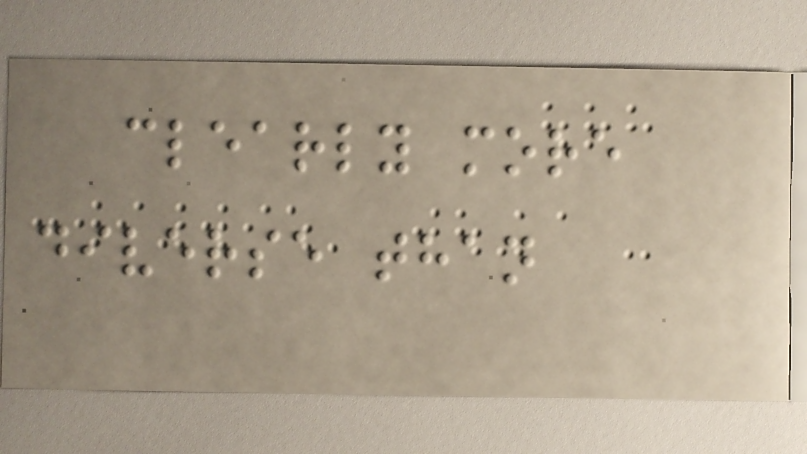clearly more
diverse than
